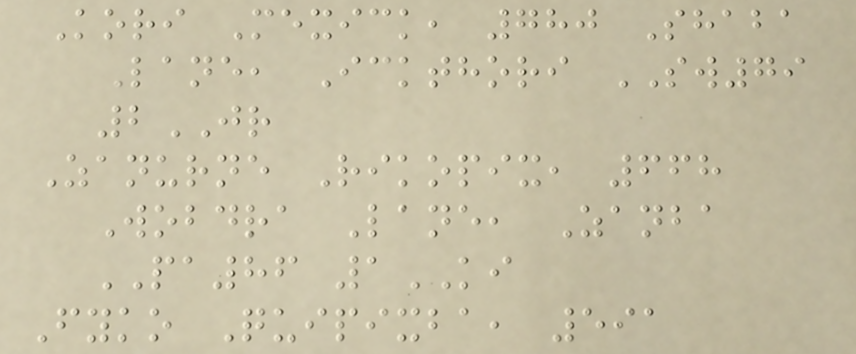Kori Mexick, 780 Shaba
Lane, Ickthori SW79
2JR
Zanurne Rikopix, 668
Wobdra Lane, Zanba
PA86 1KI
Fyko Quipixba, 591
